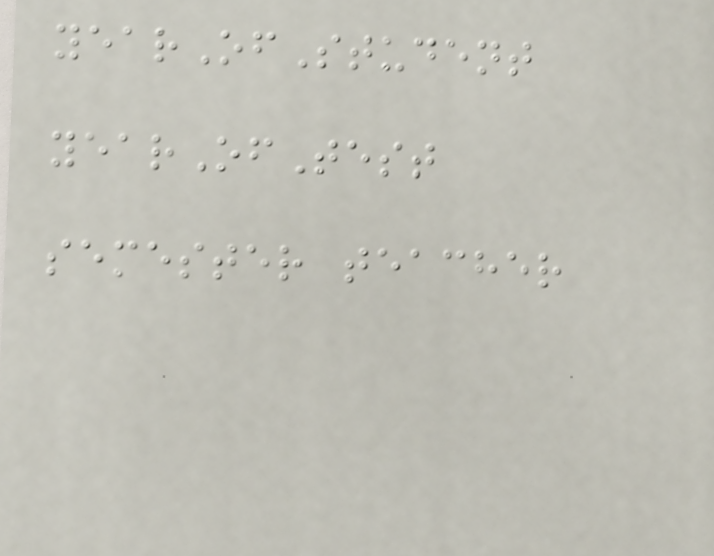yearOfStudent
yearOfTest
semester teacher
